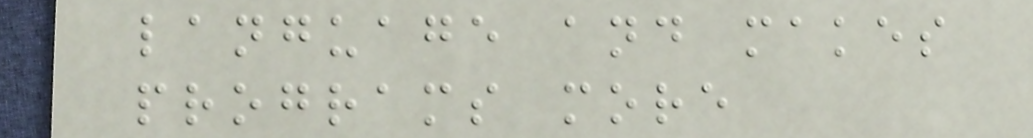language and makes
programs more
